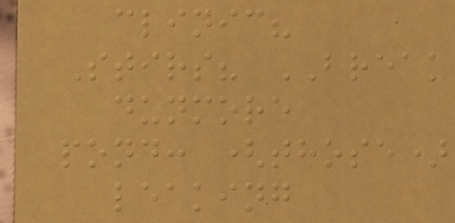clinic?
Stirs? BREAK
dunmore
pond: (those)
leaking
